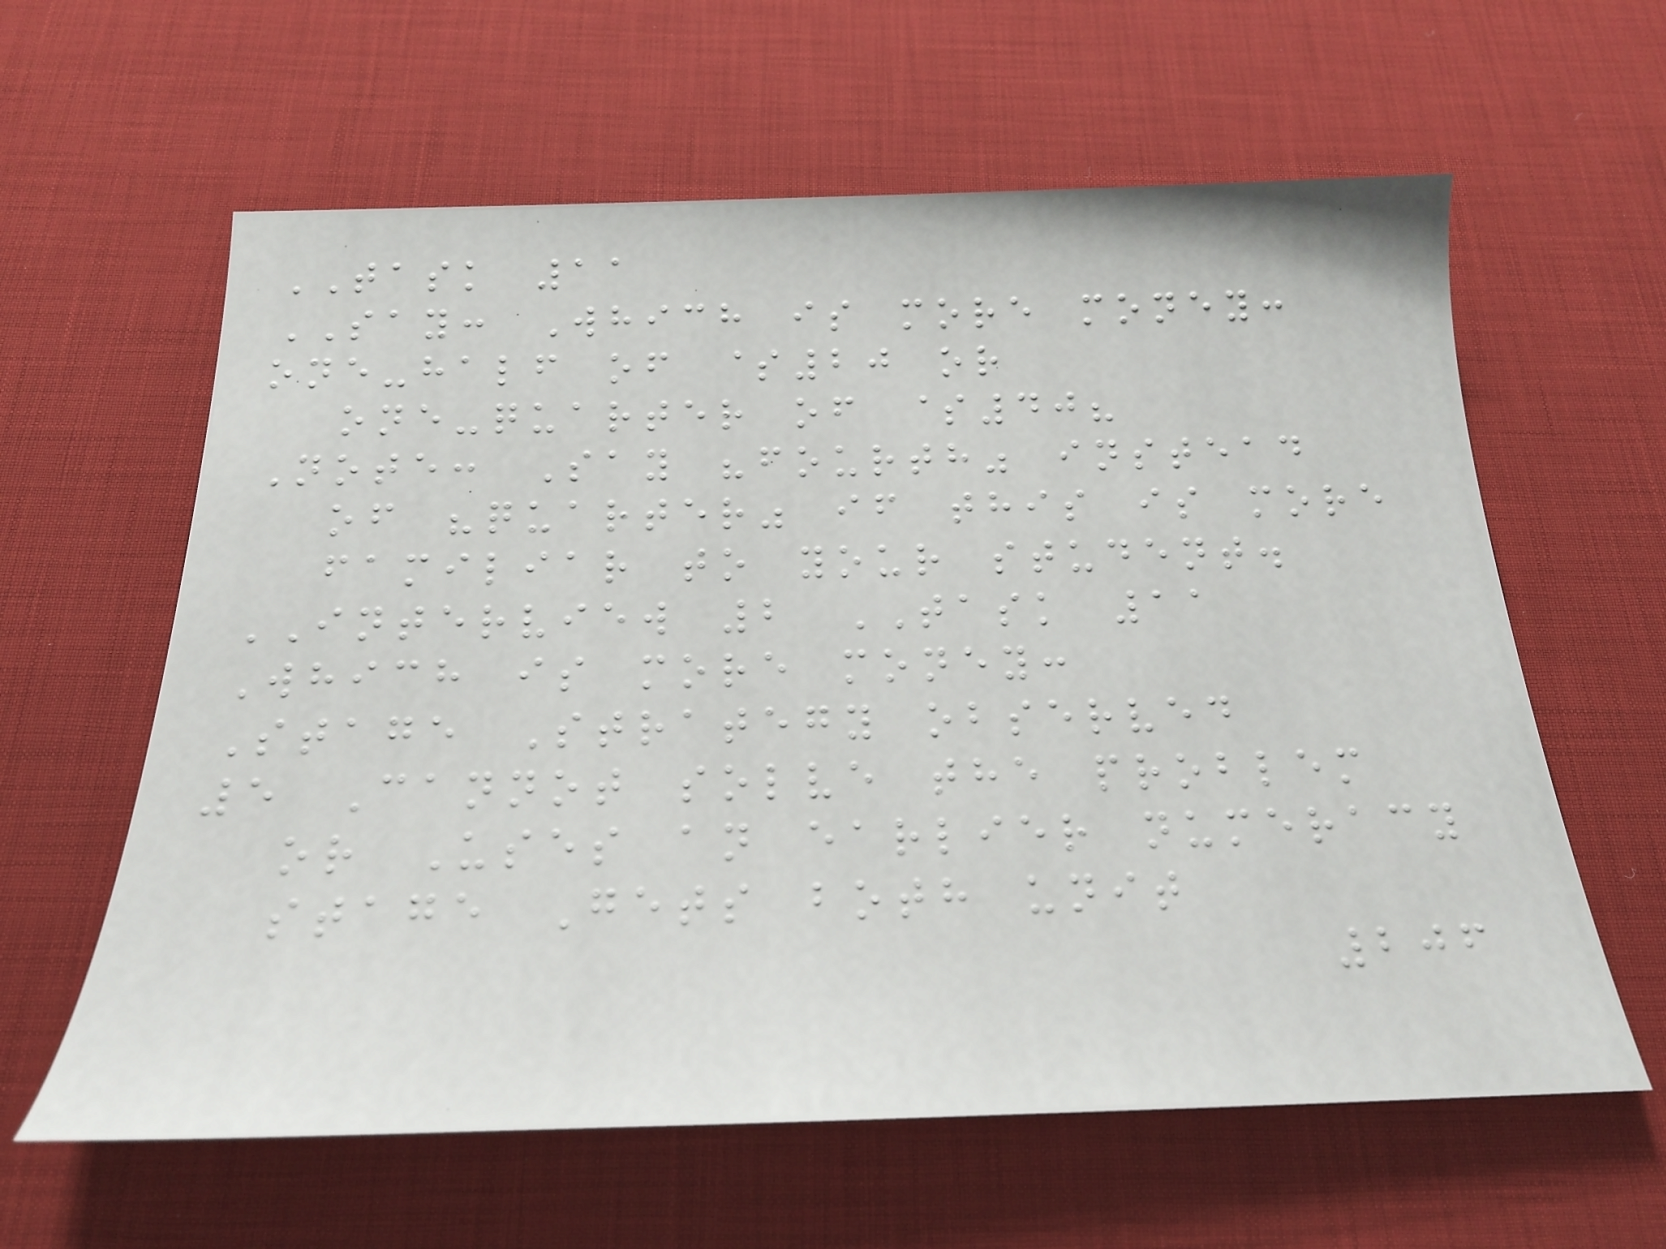TASK 11
SAY: Which is more money:
one-half of $20 or
one-quarter of $40?
Note: Say "fourth" instead
of "quarter" if this is more
familiar to your student.
INTERVIEW 2 TASK 11
Which is more money:
Stage Strategy observed
5 Cannot solve the problem
or Uses an earlier numeracy
stage Gets both unit
206
